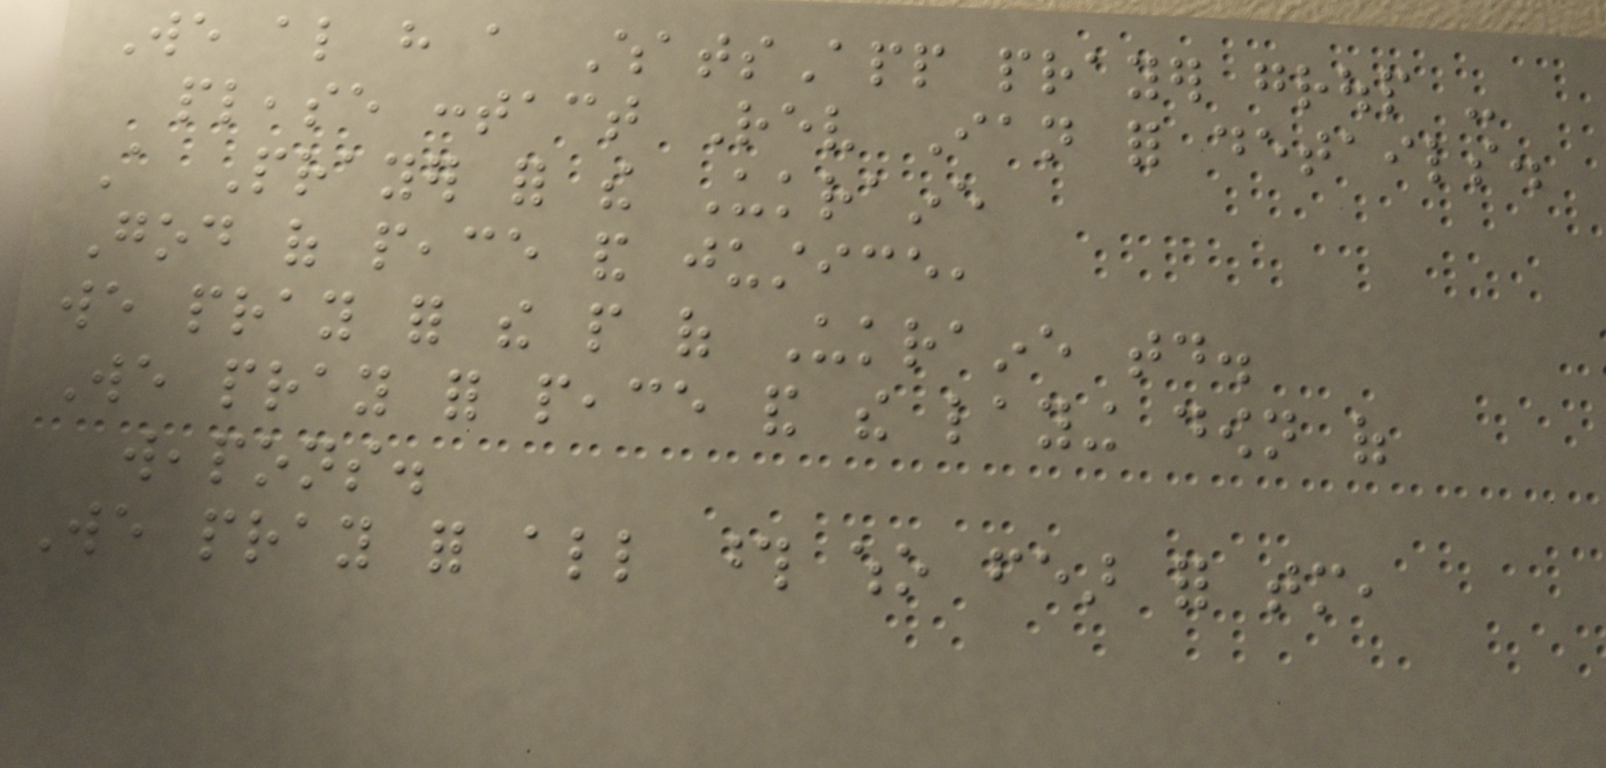We also have a WhatsApp prayer group -
please contact Rev Ian for details.
A Prayer for the Ukraine
God of peace and justice,
we pray for the people of Ukraine today.
We pray for peace and the laying down of
weapons.
We pray for all those who fear for tomorrow,
